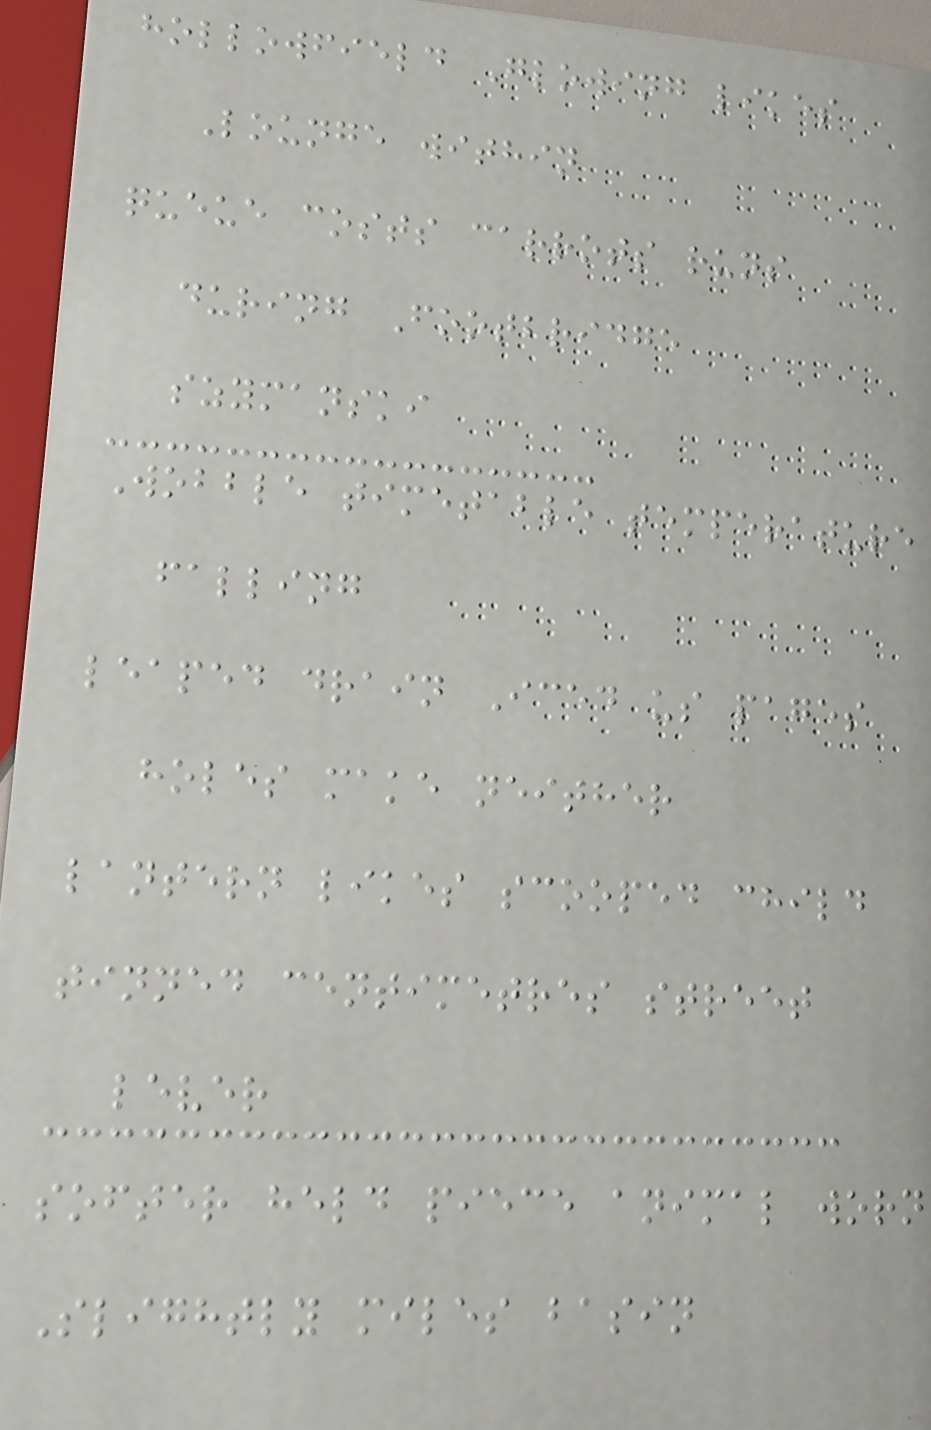hollowfield Glowing likes
Lounge within
queue costs carrots runs
during Footbridge
szymanski
Wobble timetable temperature
falling
leaped drain Iced us pages
holes make neither
lantern likes scooped child
tinned centimetres street
lever
softer held piece animal worn
Slightly miles basin
